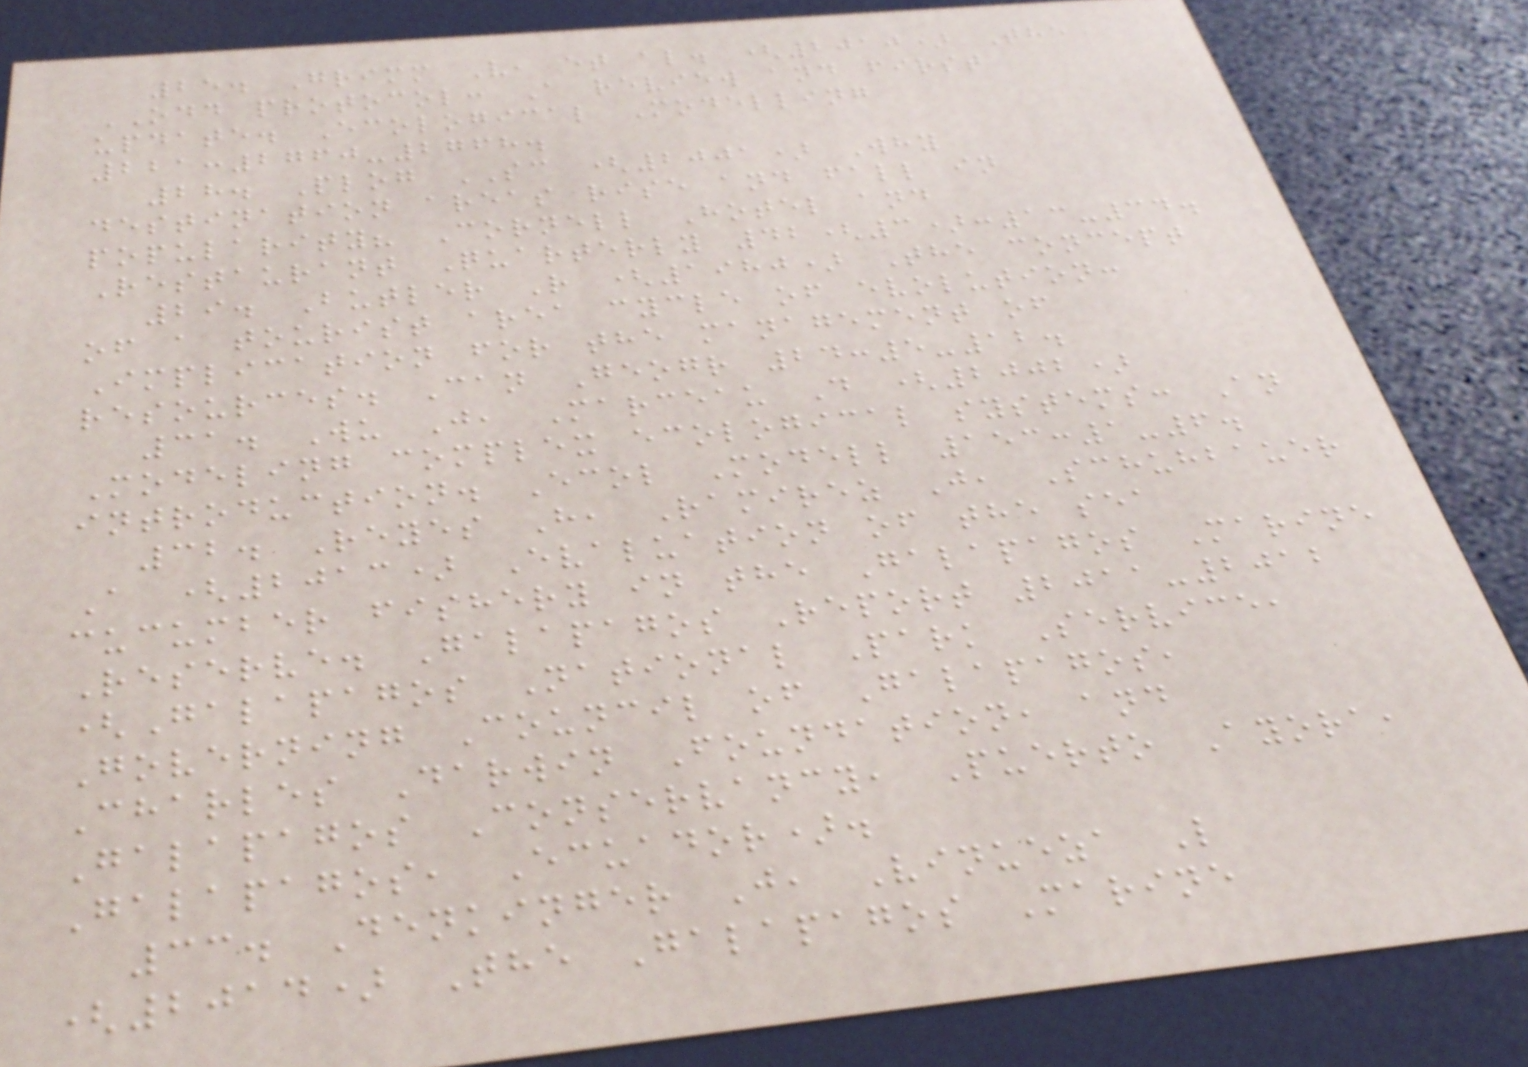25. Grimm V, et al. (2010) The
ODD protocol: A review and first
update. Ecological Modelling
221:2760-2768.
28. Plog SC (2001) Why
destination areas rise and fall in
popularity? Cornell Hotel and
Restaurant Quarterly 42(3):13-34.
29. Butler R (1980) The concept
of a tourist area cycle of evolution:
Implication for the management of
resources. Can Geogr 24:5-12.
31. Wu J, Marceau D (2002)
Modeling complex ecological systems: An
introduction. Ecol Modell 153:1-6.
32. Reyes H, Ramirez J, Schuhbauer
A (2013) Evaluation of the sea
cucumber fishery in the Galapagos Marine
Reserve. Galapagos Report 2011-2012
(Galapagos National Park Service,
Governing Council of Galapagos,
Charles Darwin Foundation, and
Galapagos Conservancy, Puerto Ayora,
Galapagos, Ecuador).
33. Denkinger J, Vinueza L
(2014) The Galapagos Marine
